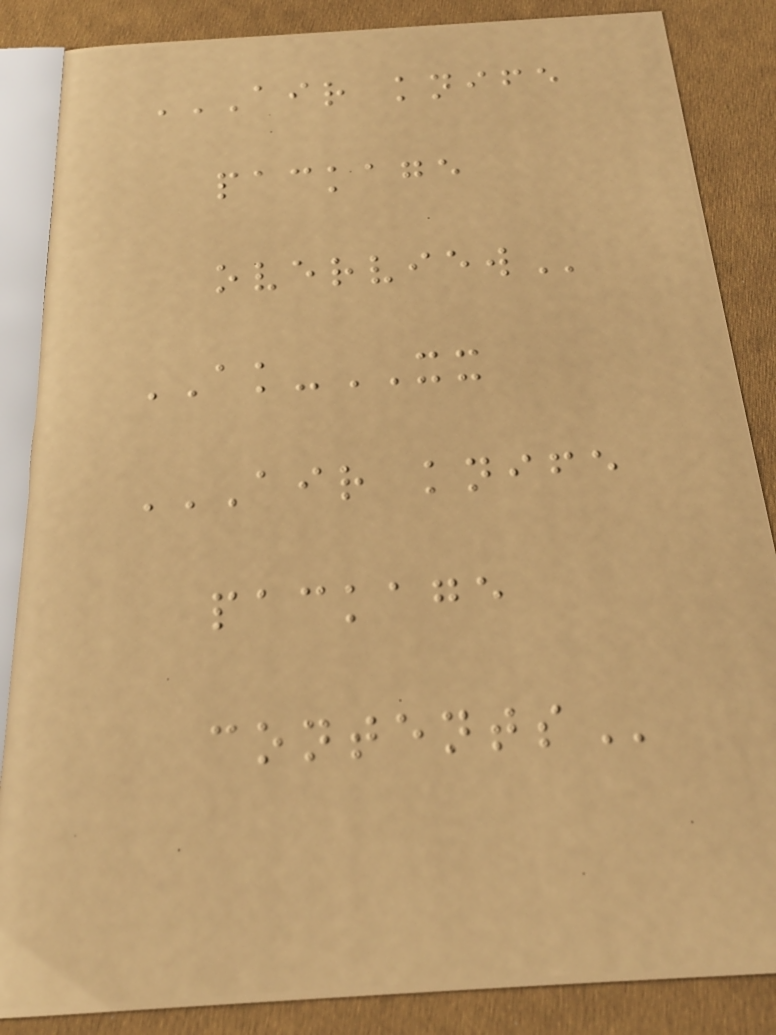AIR KNIFE
PACKAGE
OVERVIEW
AK-XX
AIR KNIFE
PACKAGE
CONTENTS
